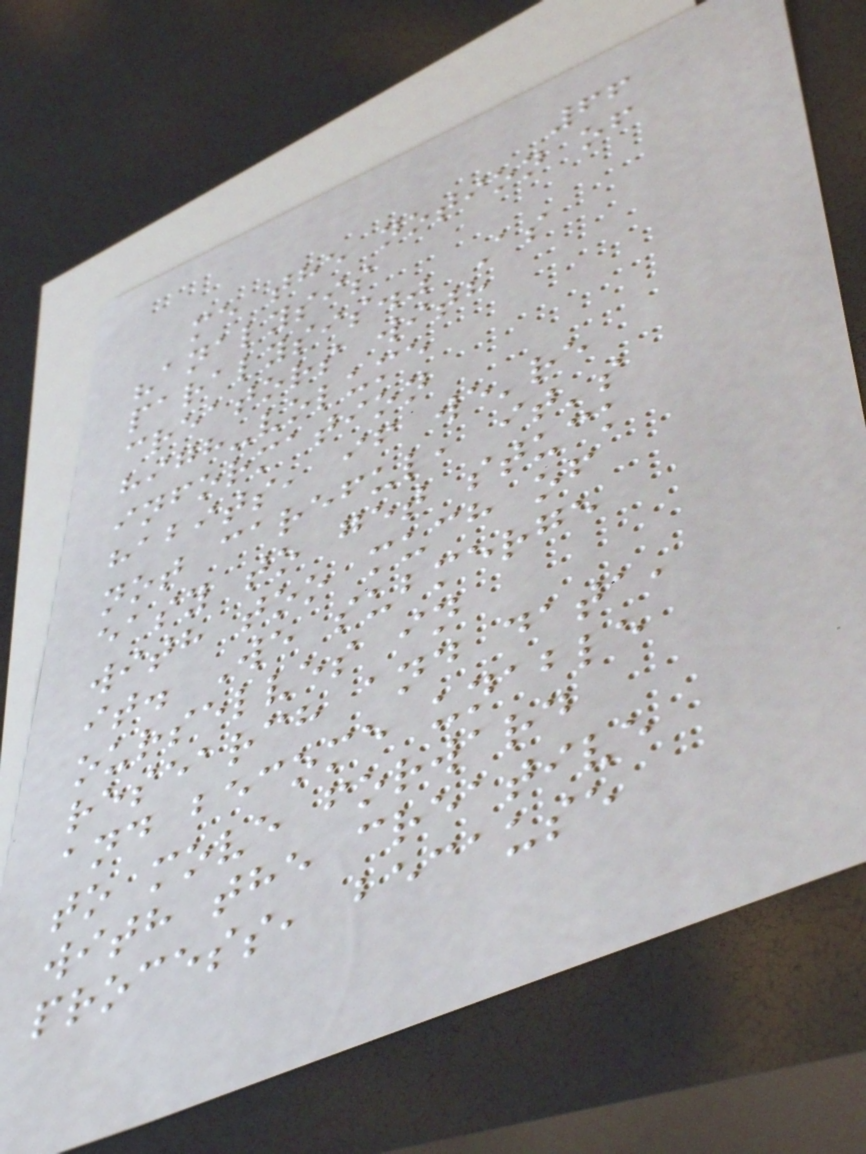66
me the notion of
"analysis
paralysis." As
creators with
high-volume
information
habits, if we're
not careful, it's
easy to get stuck
with too much of
it. We submerge
ourselves in
research and data,
and become unable
to move forward
with the creative
process, because
